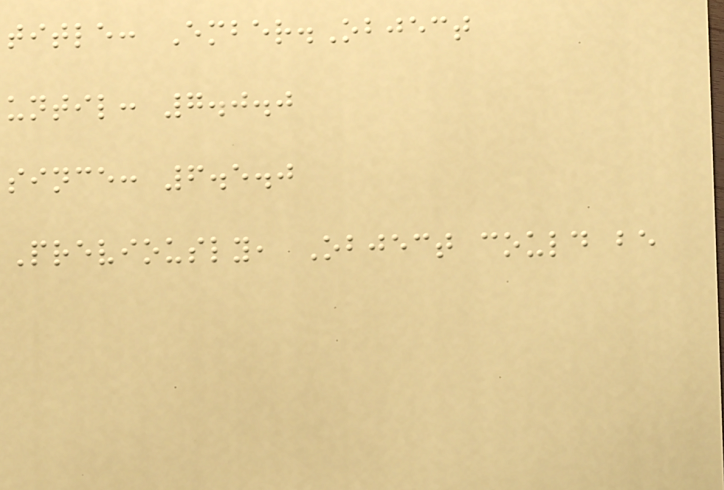title: Ember.Object
until: 7.0.0
since: 6.5.0
Previously, Object could be
